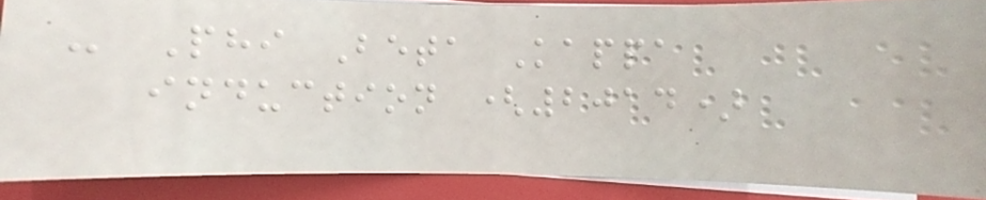- Phi Beta Kappa
induction (2014)
